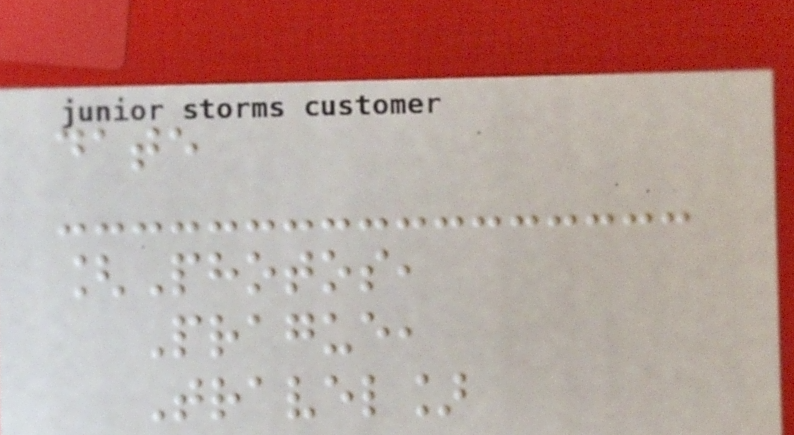date
[Photos,
Prague,
Travel]
